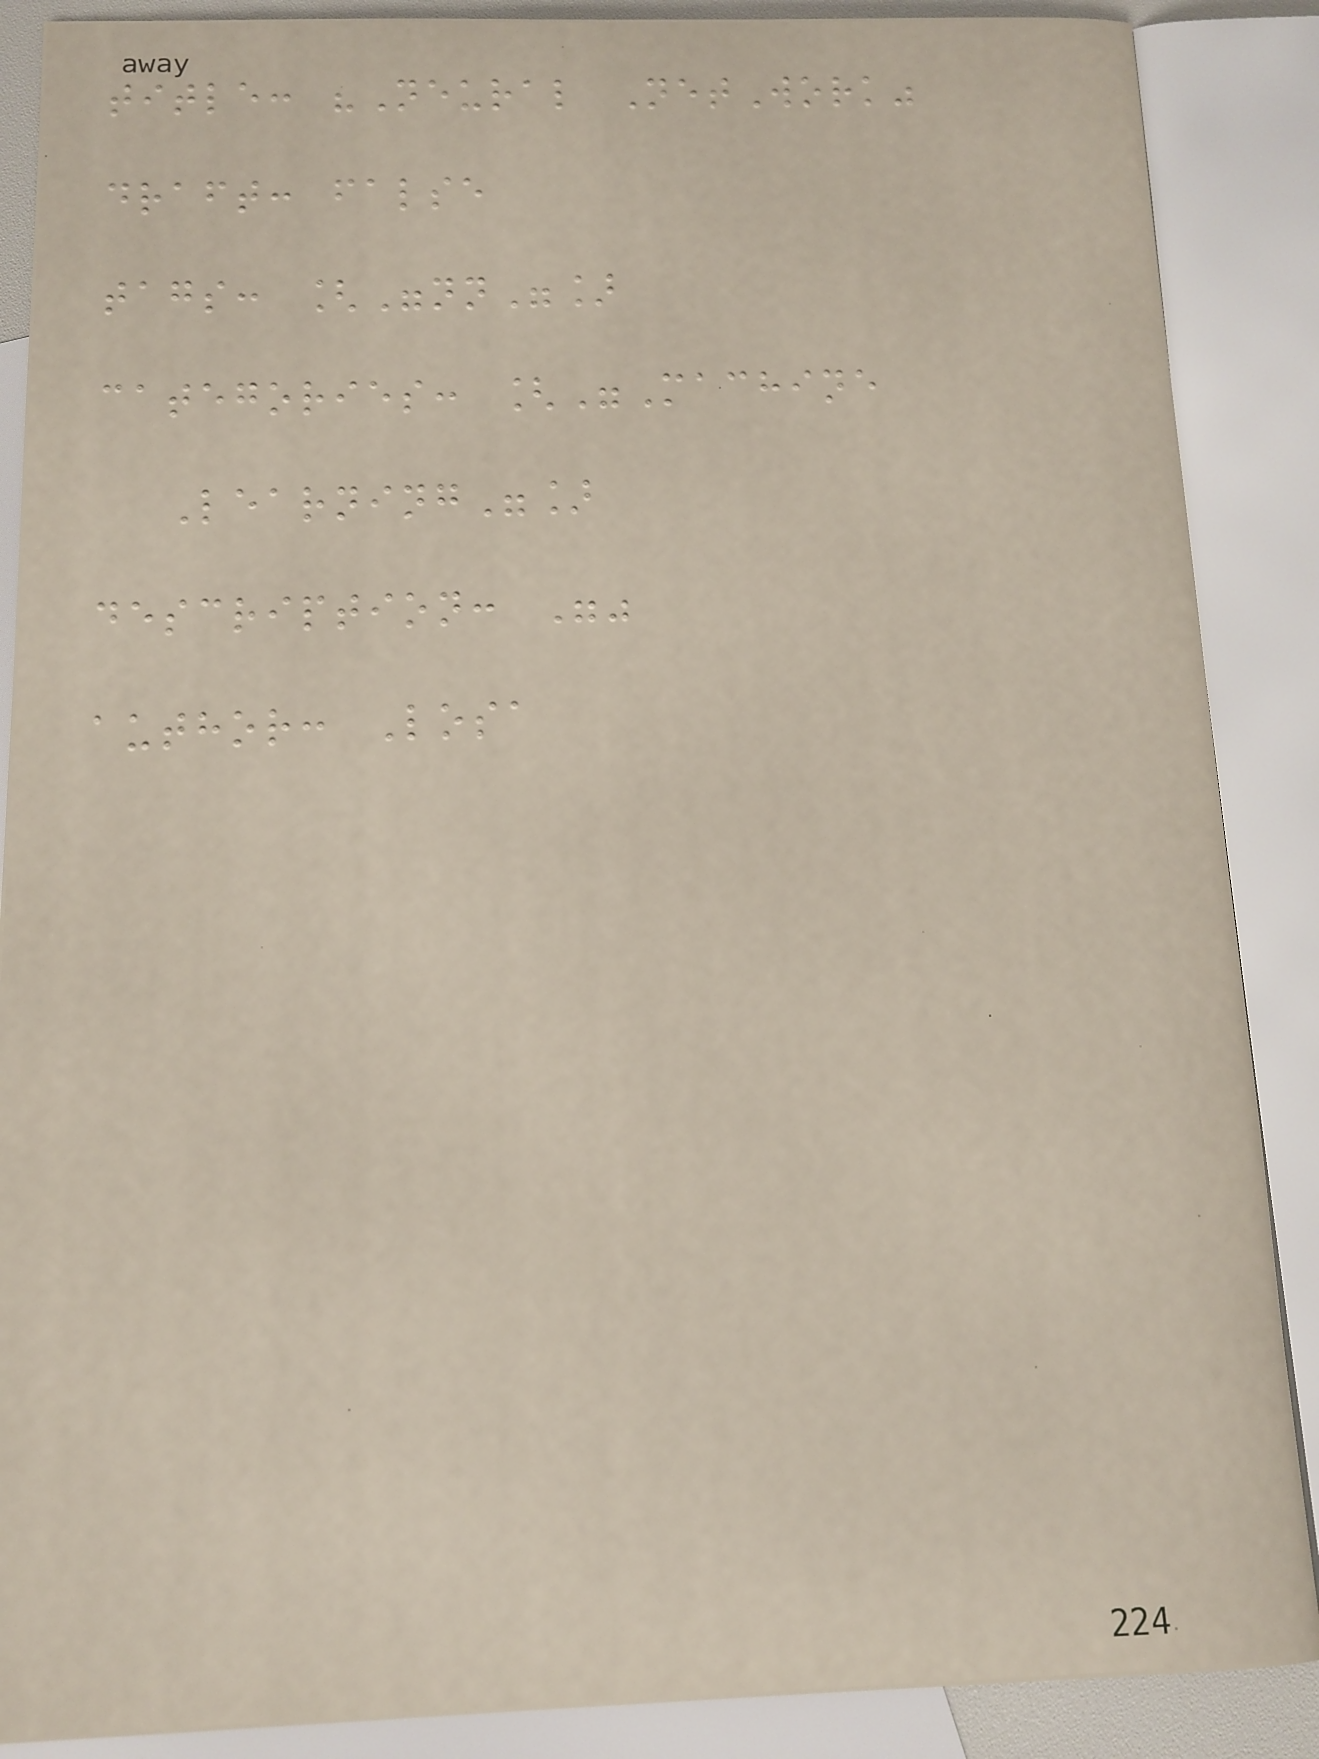title: "Neural NetWork"
draft: false
tags: ["nn"]
categories: ["Machine
Learning"]
description: ""
author: Losa
